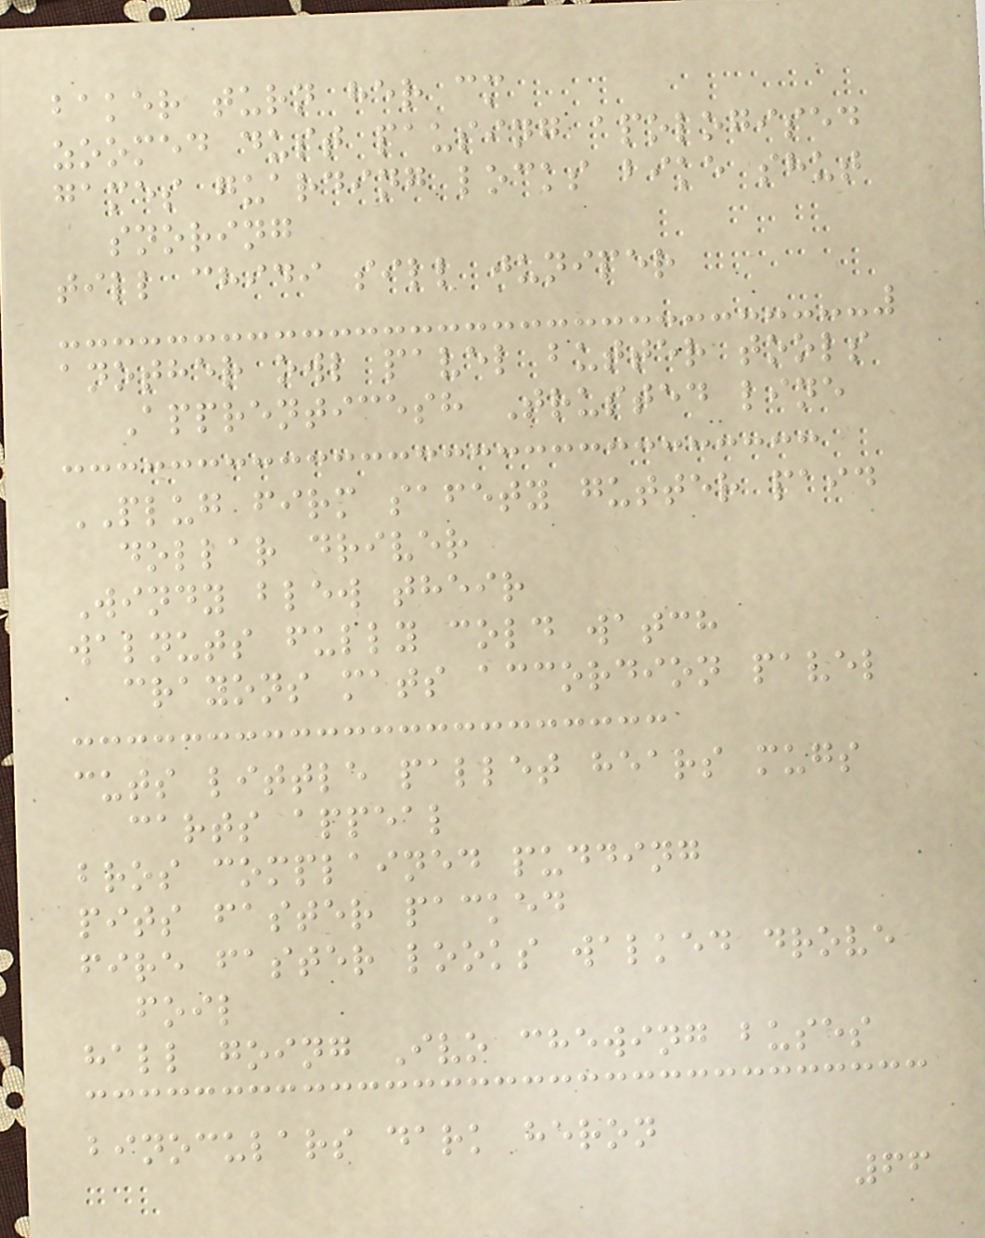baker turn her cm
zoomed dust pausing apologised
games guarding locks bike shut
snoring
till chidi sill juniper
another owl pavel butter tools
Apprenticesh Trusted line
PLUG firm safety gutter paid
dollar driver
Windy blew their
walnuts fully cold watch
crayons mats accordion pavel
cuts little pallet hears mugs
carts appeal
bros complained pudding
pits faster packed
fire faster looks walked drove
foil
hall going Ivo chewing buses
binoculars dark heron
66
